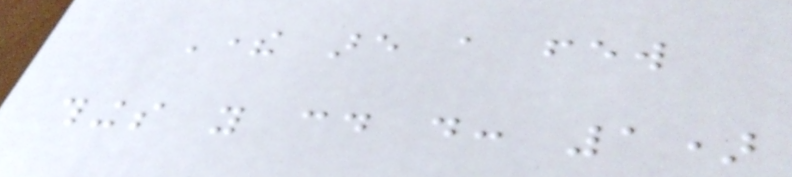There are a few
things you could do: 1)
